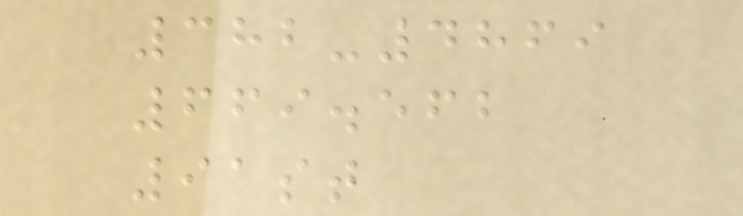382-4869
669.562
91st
